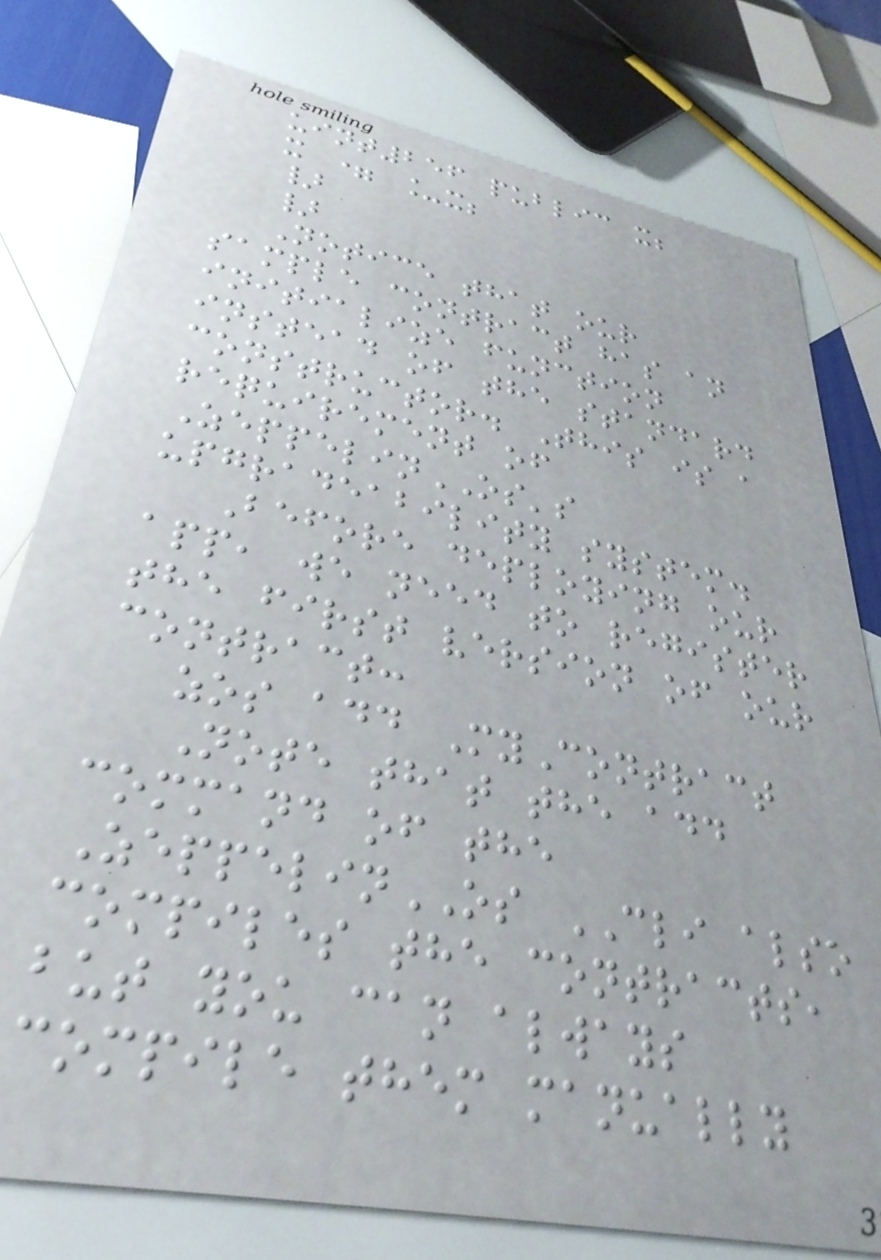uint256 public x;
x = _x;
}
}
Notice that our
sample contract has an
initialize function
instead of the standard
constructor. This is a
requirement of
ZeppelinOS's
upgradeability system.
Before deploying our
app, we need to register
the first version of our
contract:
zos add MyContract
Note that the add
command of the
ZeppelinOS CLI also
compiles the contracts,
but you can always
compile them manually
